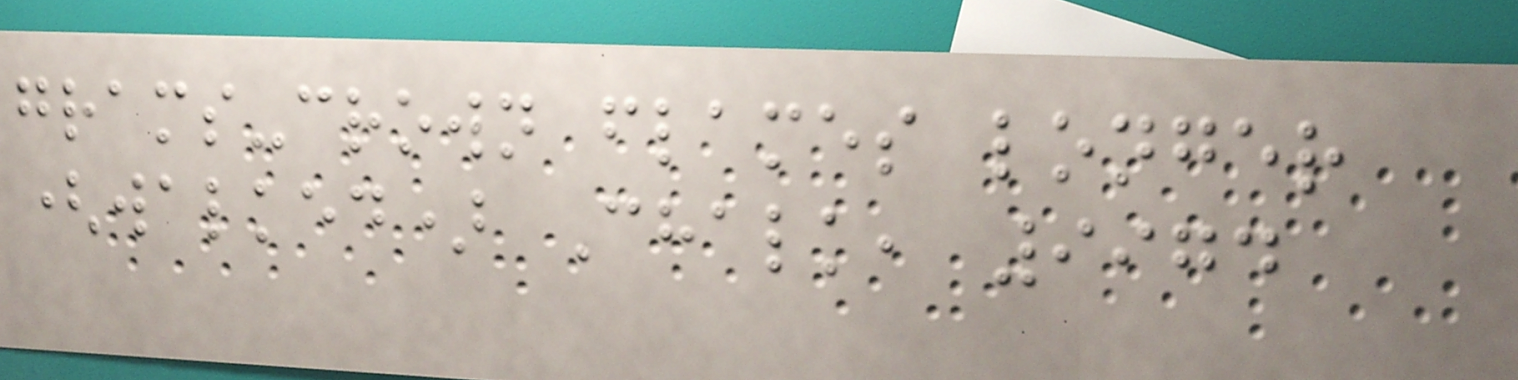grams-crown flames longer
(walked) Chalk, 9974
